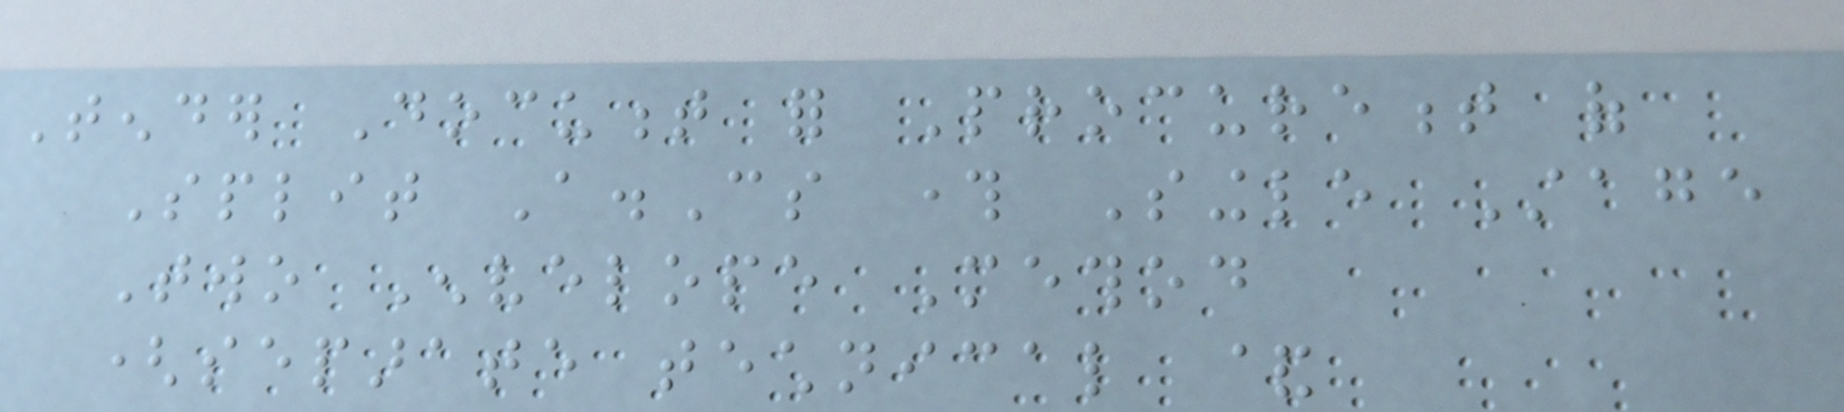Tender Document for Procurement of
Split A.Cs through Single Stage
Two Envelope Method
(separate technical &
